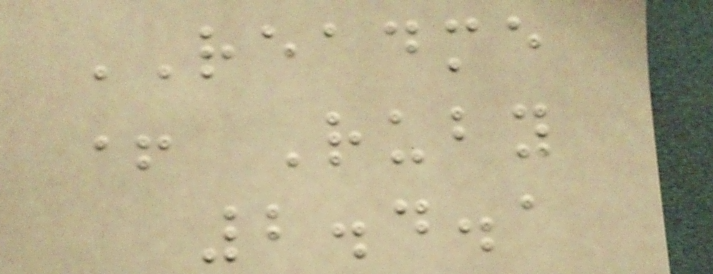README
+ Ruby
2.4.1
